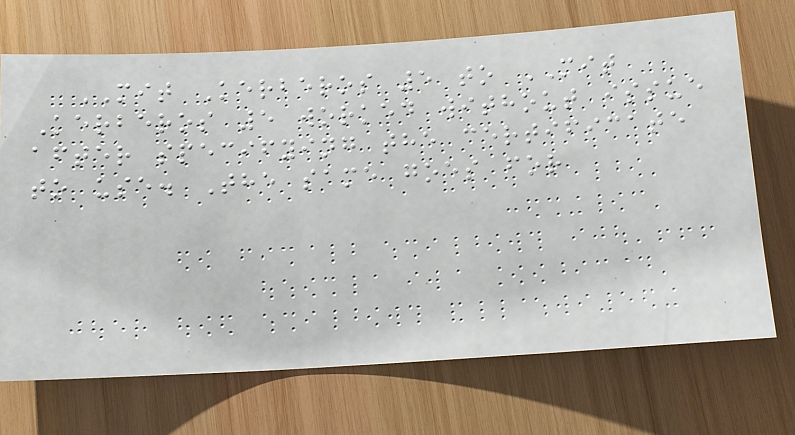MIT Kerberos 5 to MIT
Kerberos 5 worked without issue
after specifying the certificate
to use. The same goes for
